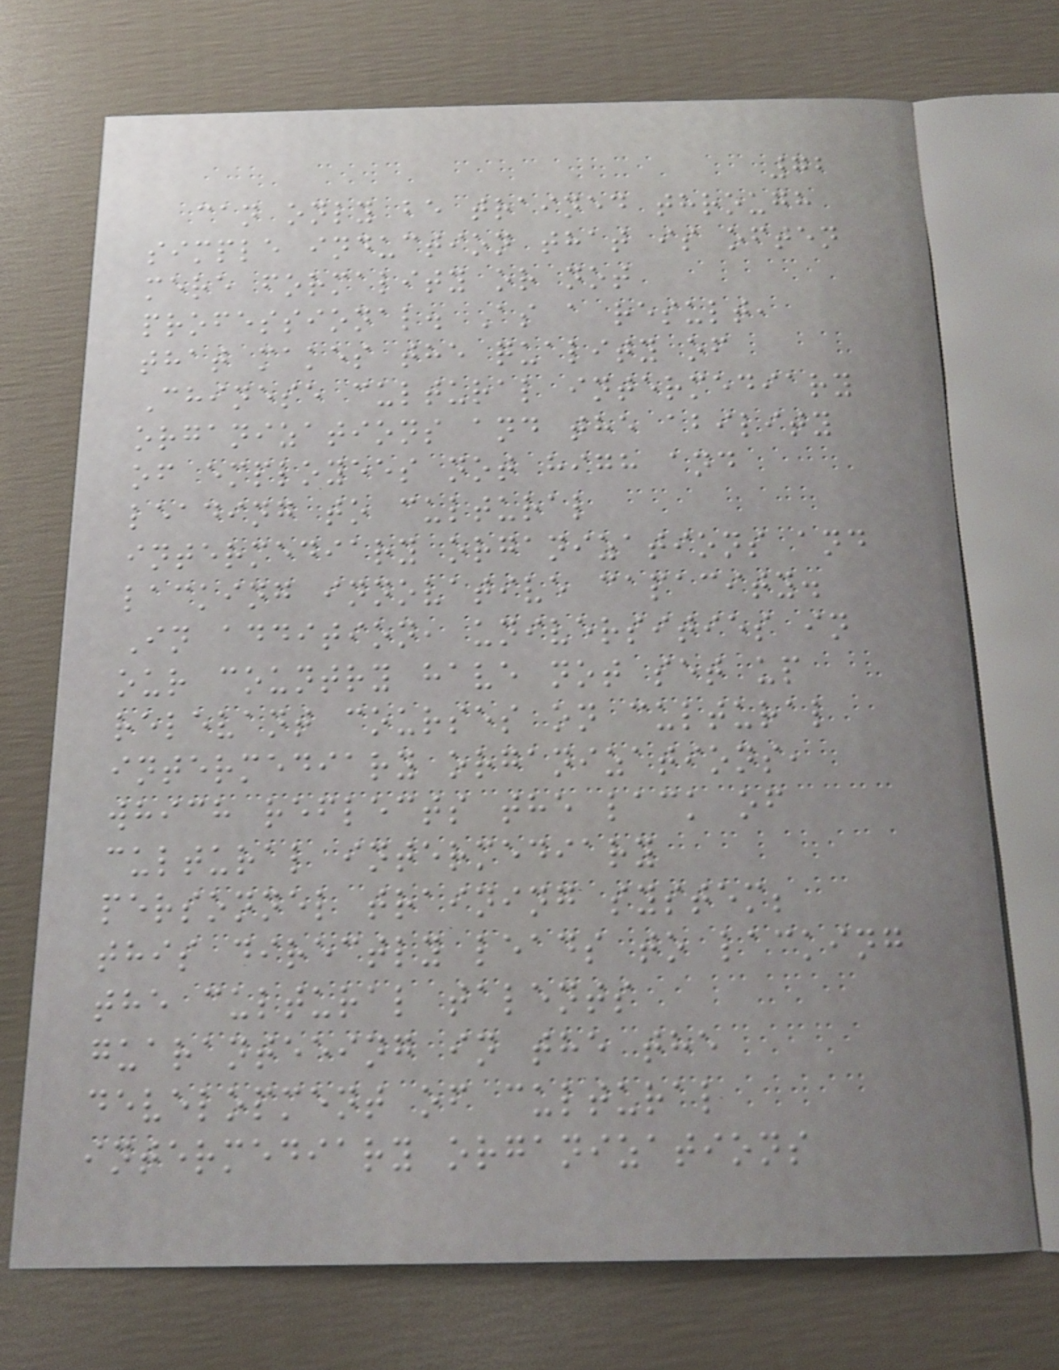72
can only be trained through
simple induction that is often
mere formality or not
professional. As a result,
that makes the quality of
Chinese cultural intermediary
organizations and the ability
of employees not high and
leading to cultural
intermediary organizations and
lacking innovative capacity.
In addition, universities in
our country have not set up
relevant courses on cultural
intermediary organizations,
which reflects the lack of
cultural intermediary
personnel training system;
this directly leads to lacking
the cultural talents
guaranteeing in the the
development of cultural
intermediary organizations
